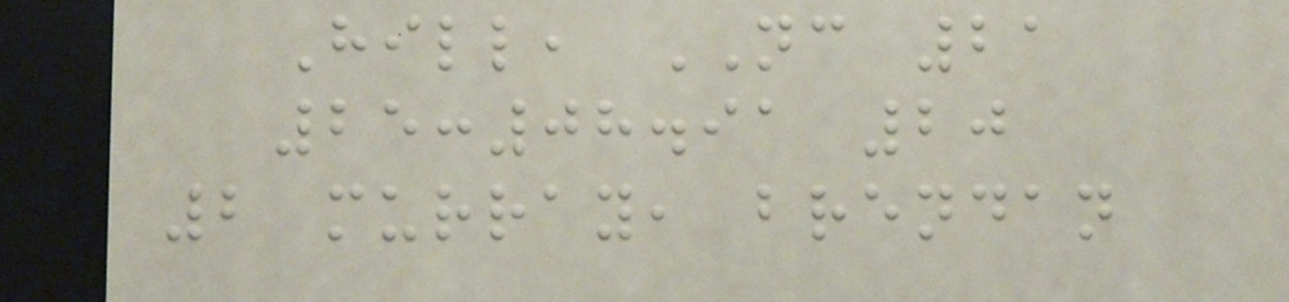Hill, NC 21
25:08.91 20
2 murray, brendan
